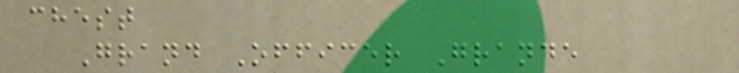chest
Grand Officer Grande
